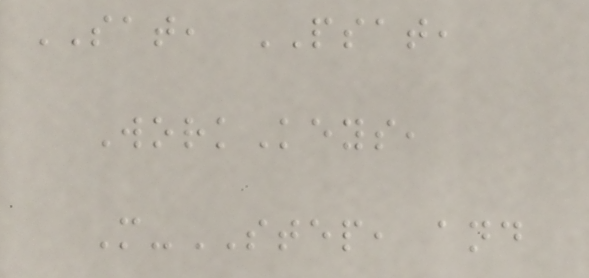SAT, PSAT,
WorkKeys,
M-STEP, and
